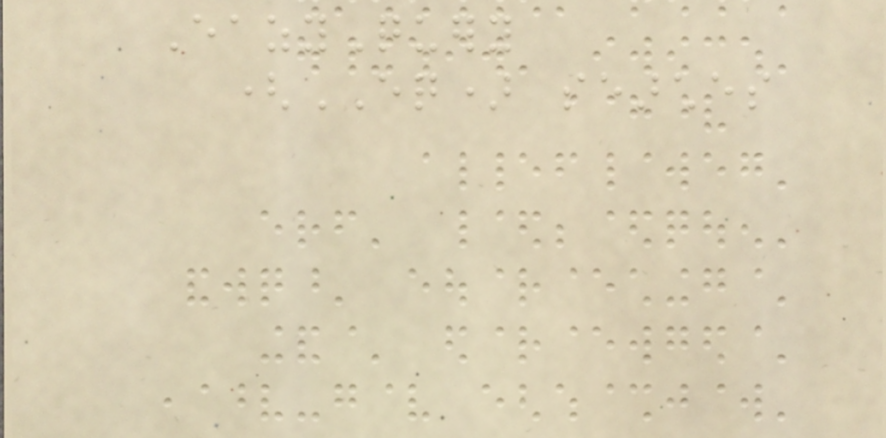EazyQuery
(EQ) searches
